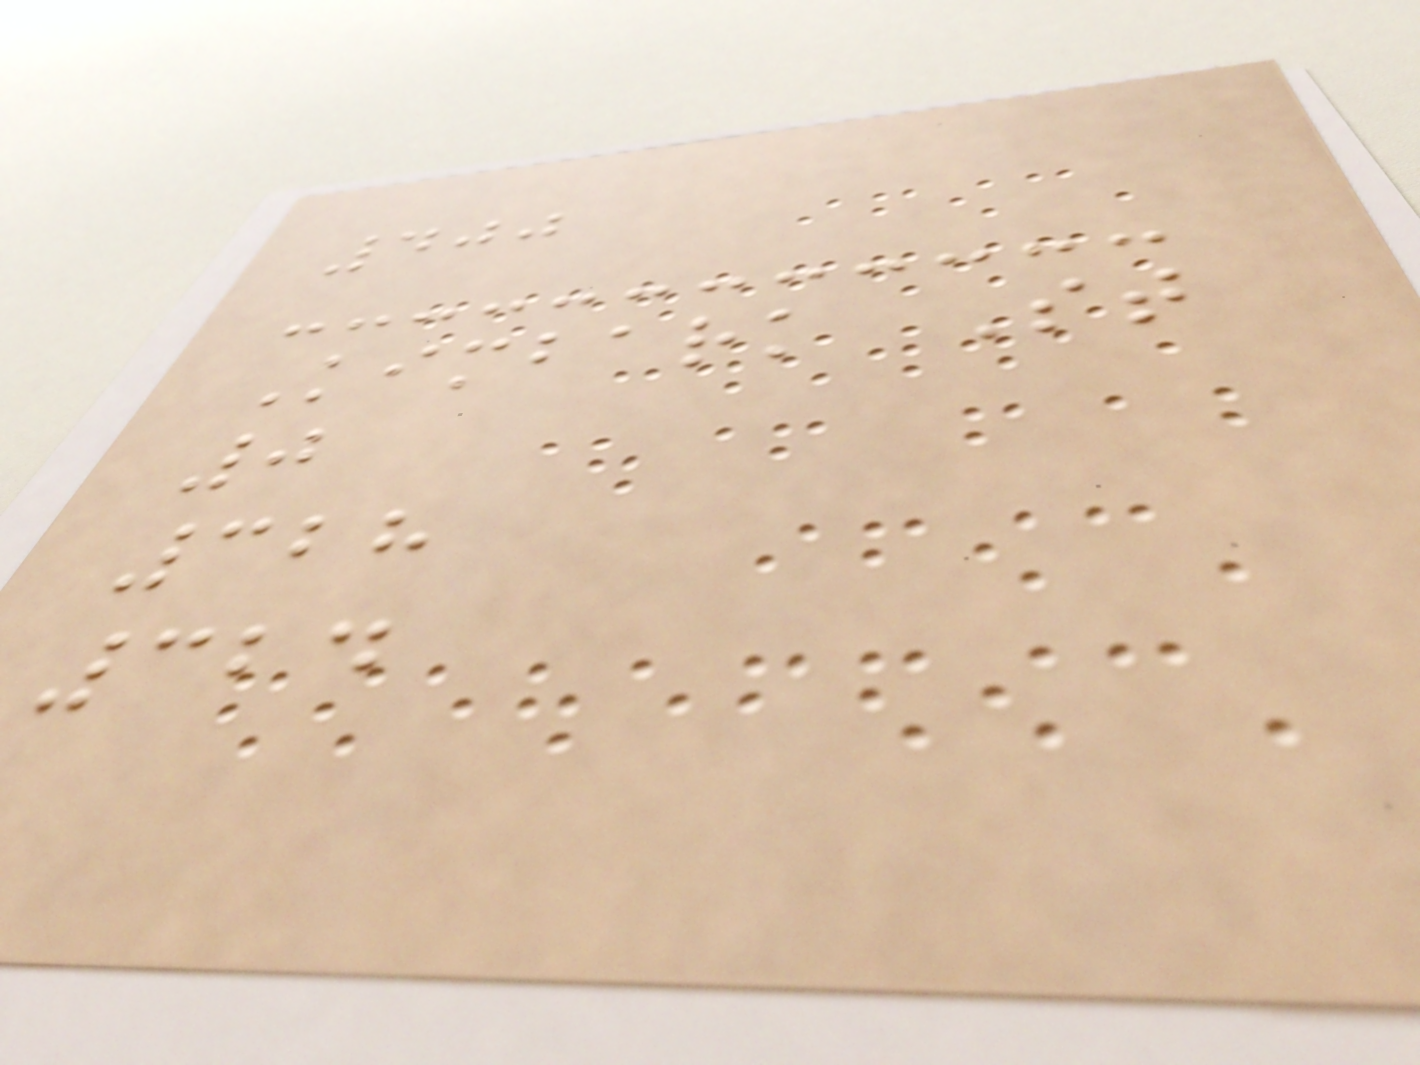400
Kimbark St
0
328
324
